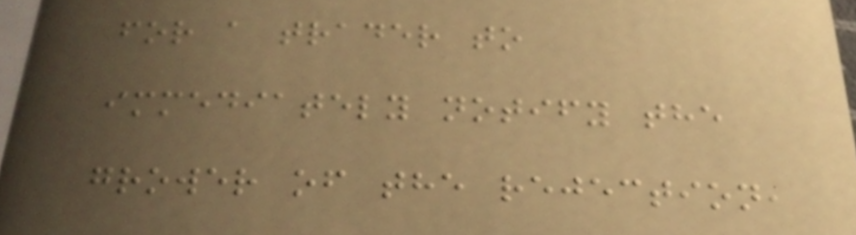for a trader to
immediately notify the
grower of the rejection,
